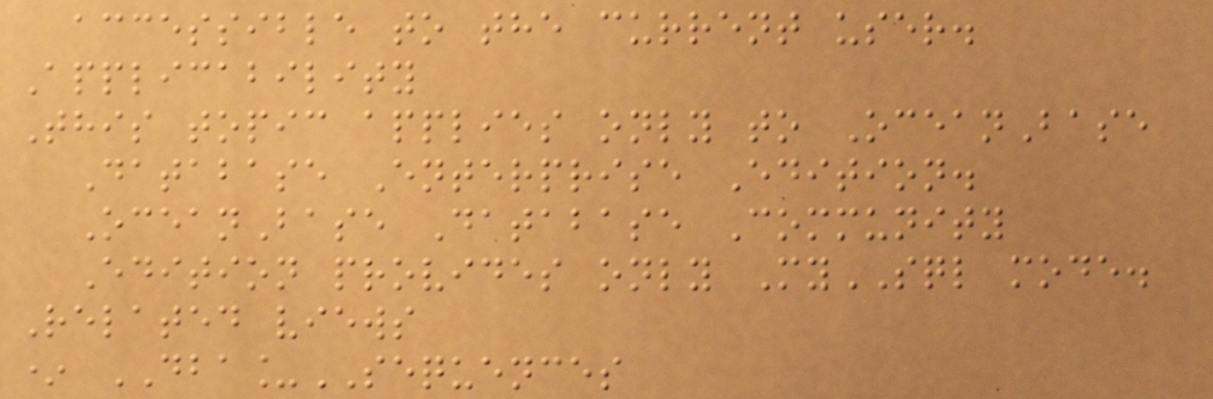accessible to the current user.
Applicability
This topic applies only to OceanBase
Database Enterprise Edition.
OceanBase Database Community
Edition provides only MySQL mode.
Related views
* DBA_SEQUENCES
